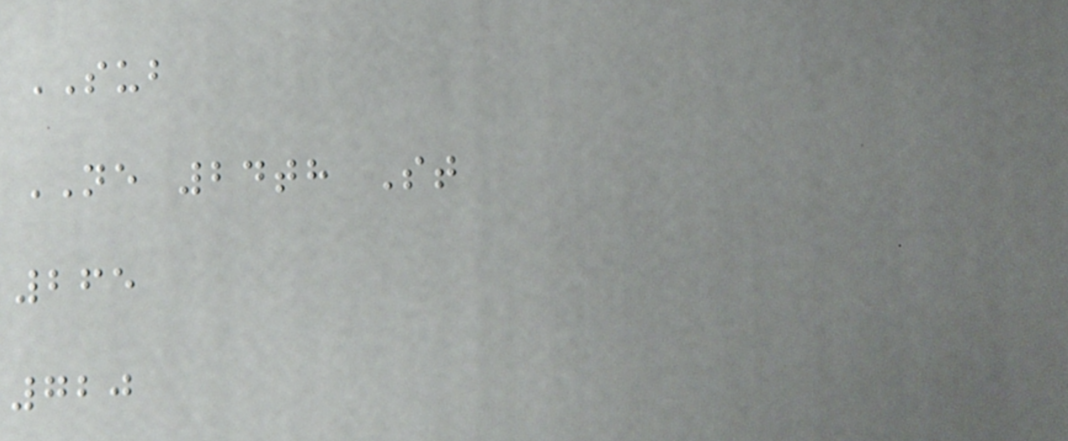SUB
NE 24th St
265
720
